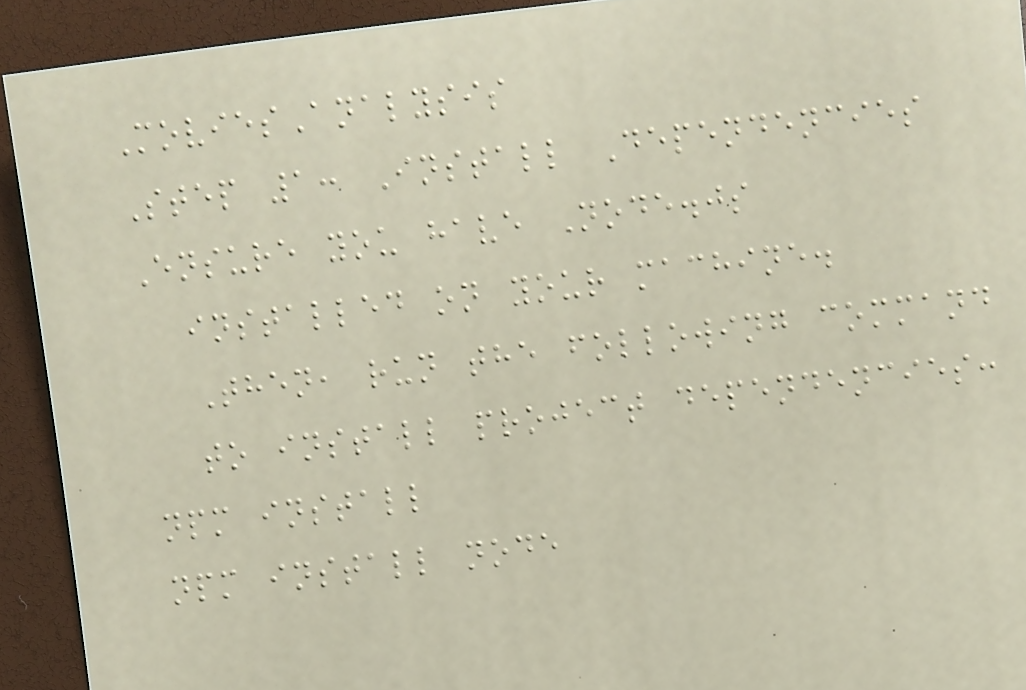MoviesAnalysis
Step 1: Install Dependencies
Ensure you have Node.js
installed on your machine.
Then, run the following command
to install project dependencies:
npm install
npm install node
